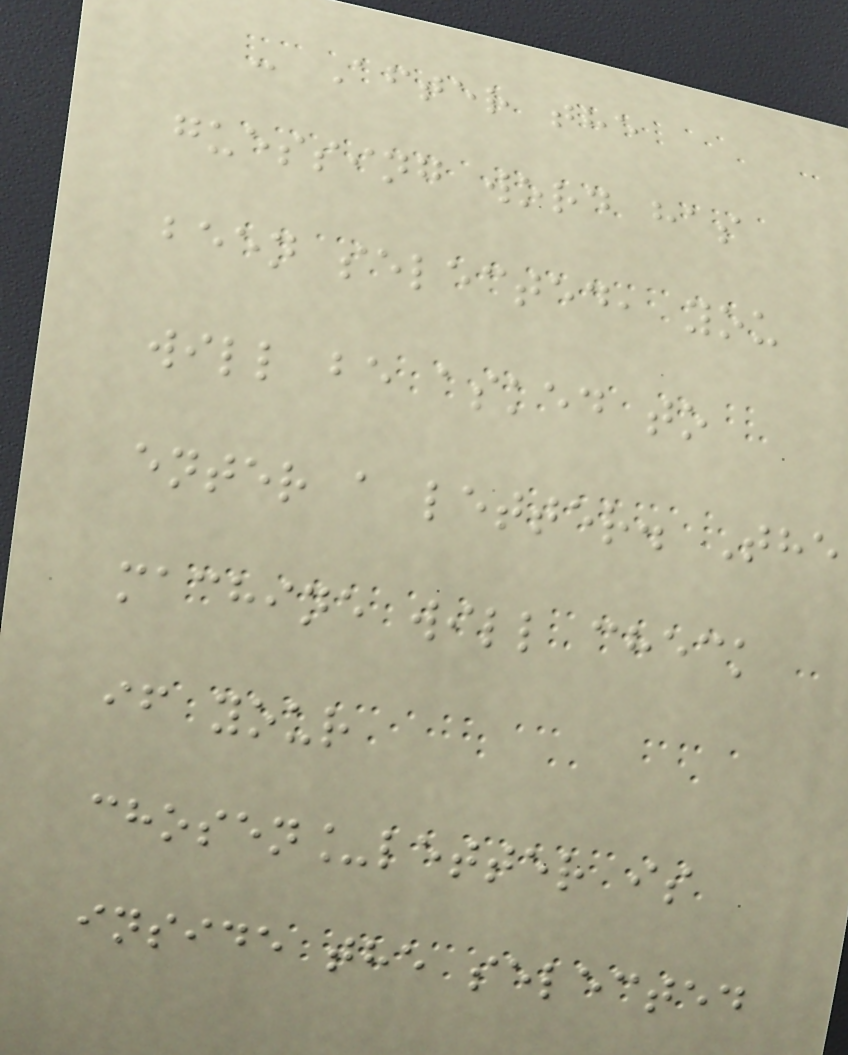- After the
guessing word has
been selected, you
will be asked to
enter a letter. The
machine will check
if your
chosen_letter is
inside the selected
